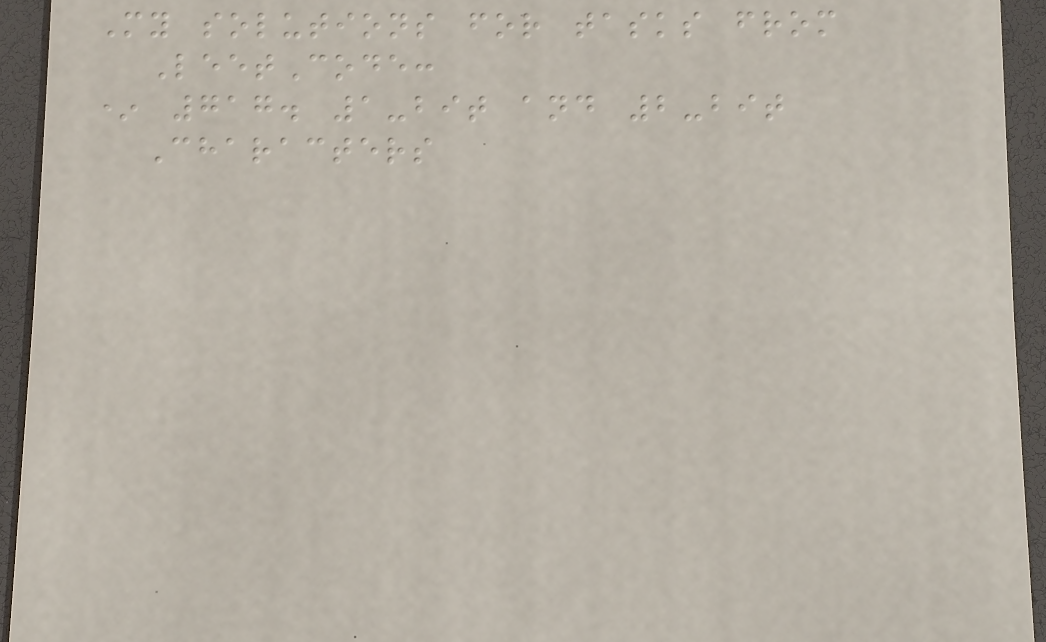My solutions for tasks from
LeetCode:
* 717. 1-bit and 2-bit
Characters
